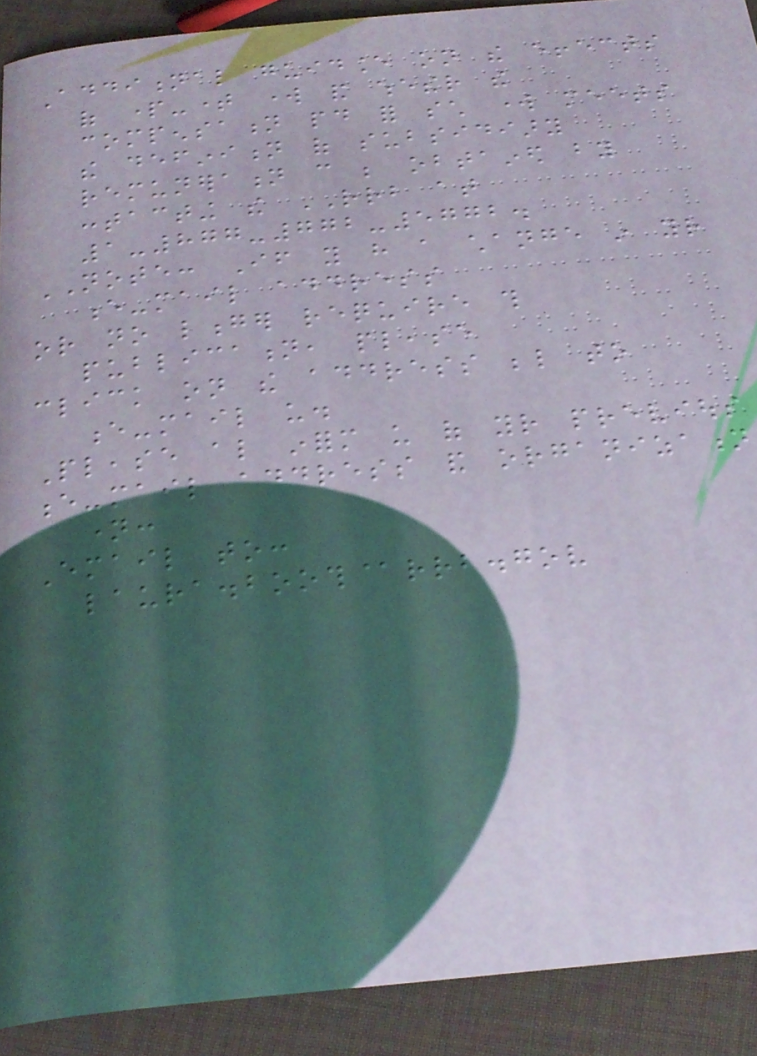Additional guidance on the effects
of part-time work and whether the
compensation paid for such work meets
the definition of subsidiary
remuneration can be obtained by
contacting the RRB at
1-877-772-5772.
NOTE: If you have a change in your
e-mail address
or no longer require this
publication, please
click on the address below to
e-mail us.
Please also inform us of your previous
e-mail address and organization
name:
Email to:
laura.booth@rrb.gov
